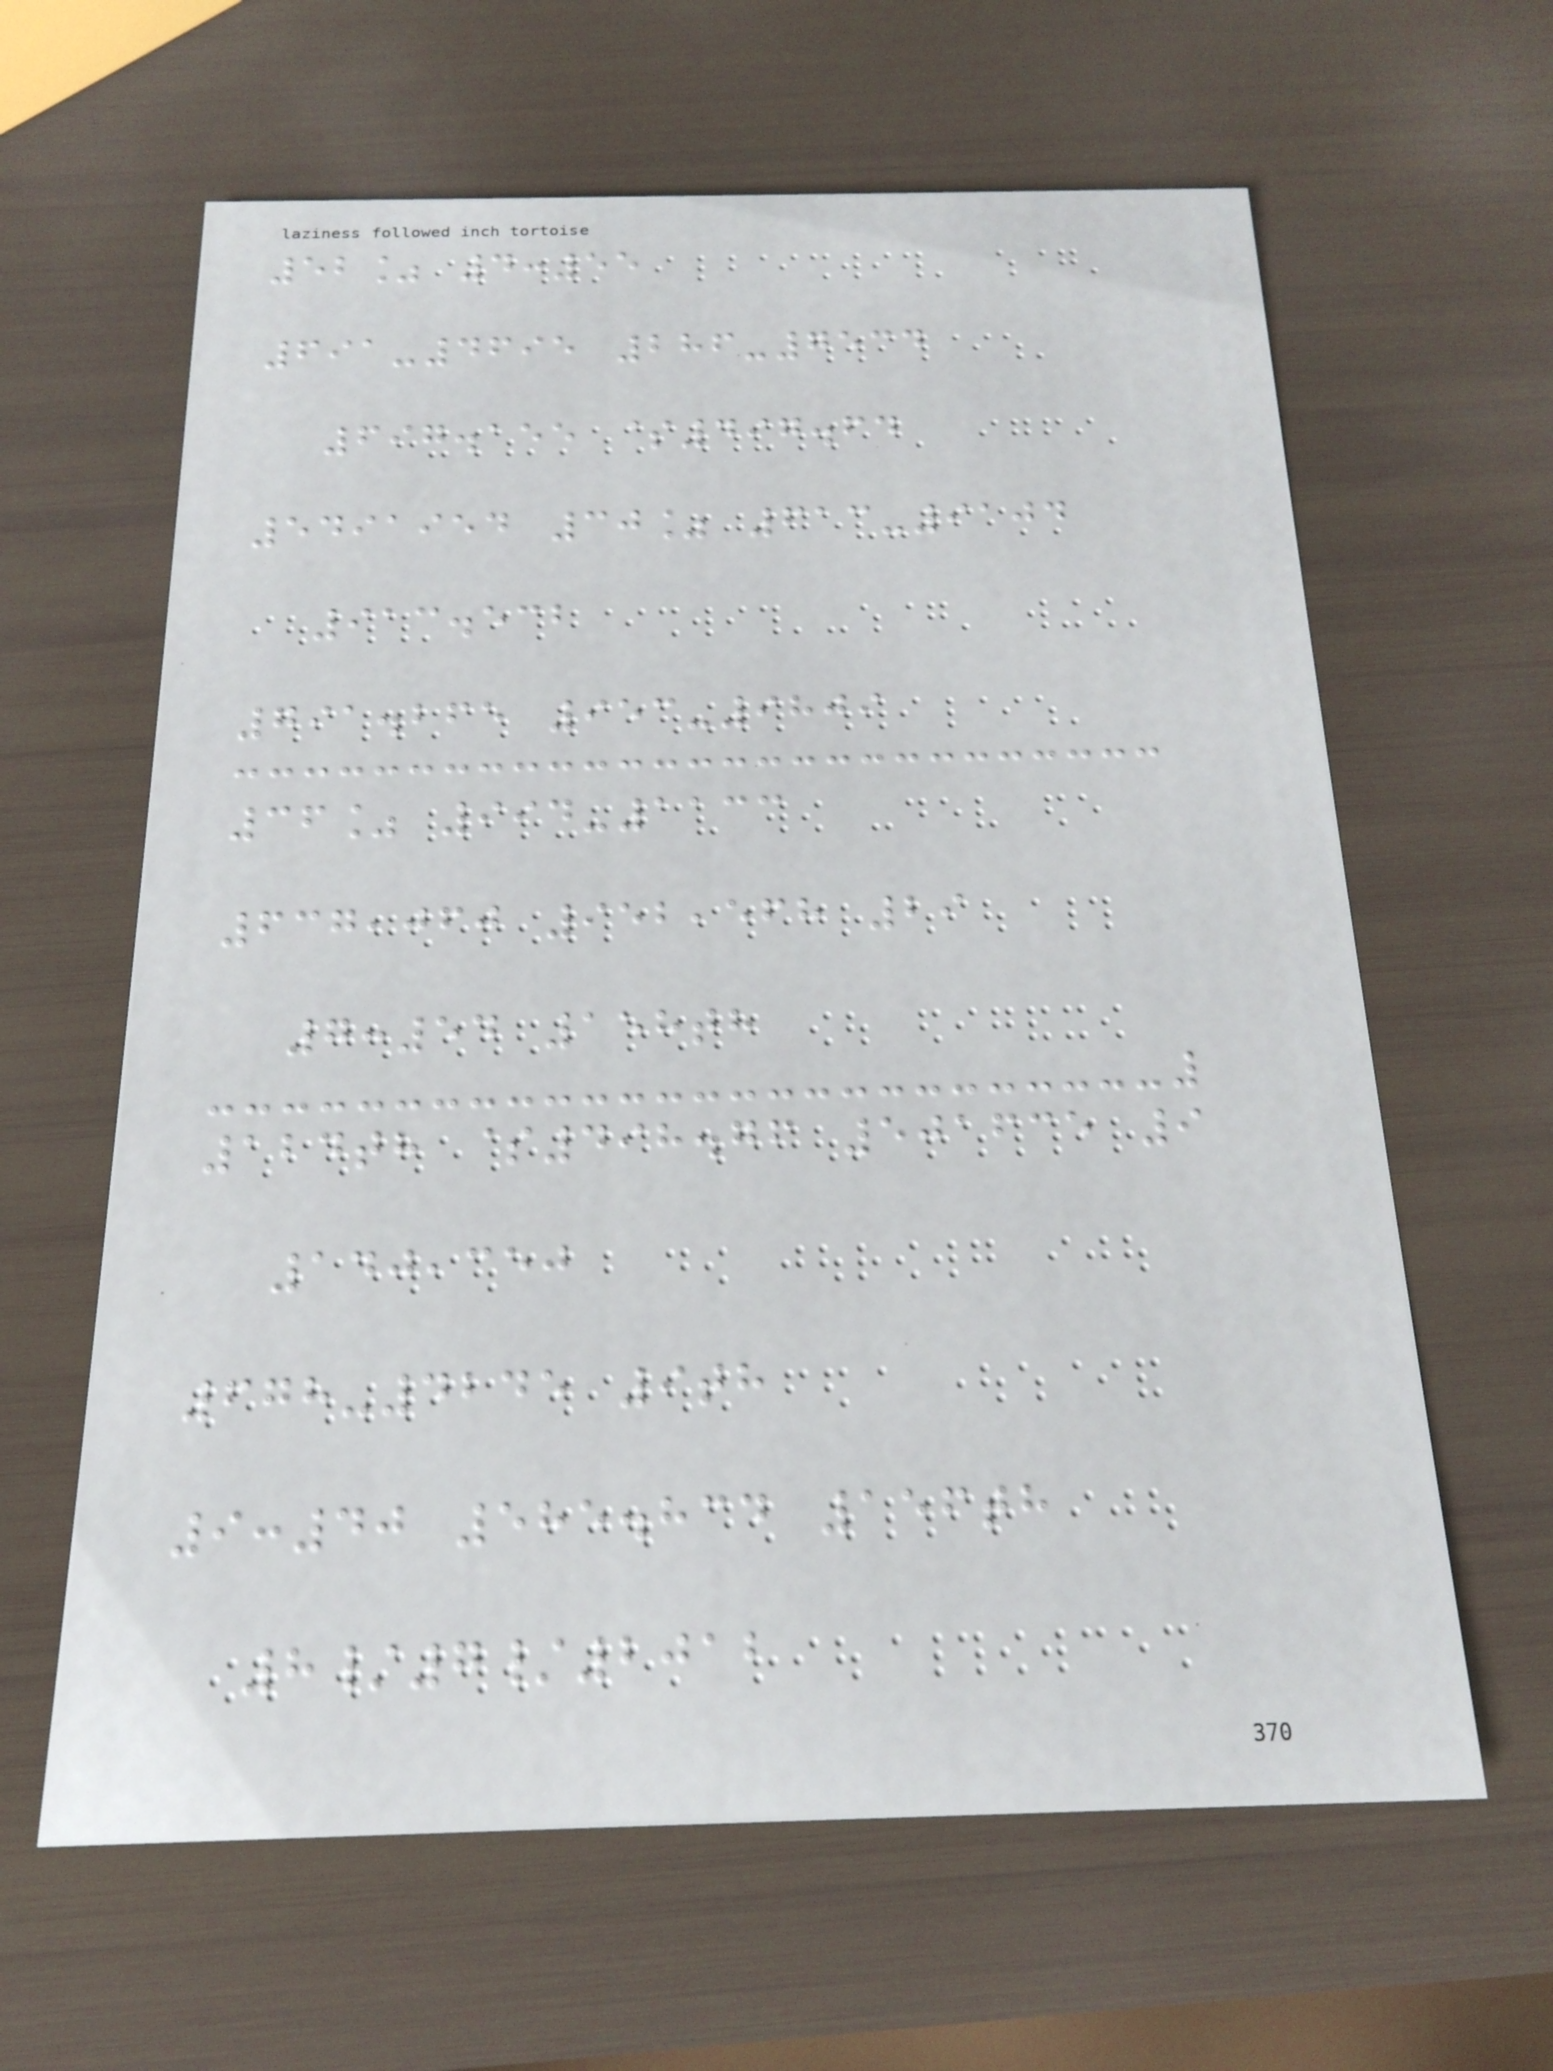52% 4:55
691-4695 286-7534
697.155 $497.64
5491954 30% 613-9104
913.532
791.265 953-9809
36% 994-1133
637,060 952,568 29
7:54 158th
124th $498.76 501635 9
140,350
678-4245 9th
9:40 585.834 156th
8/7/2012
